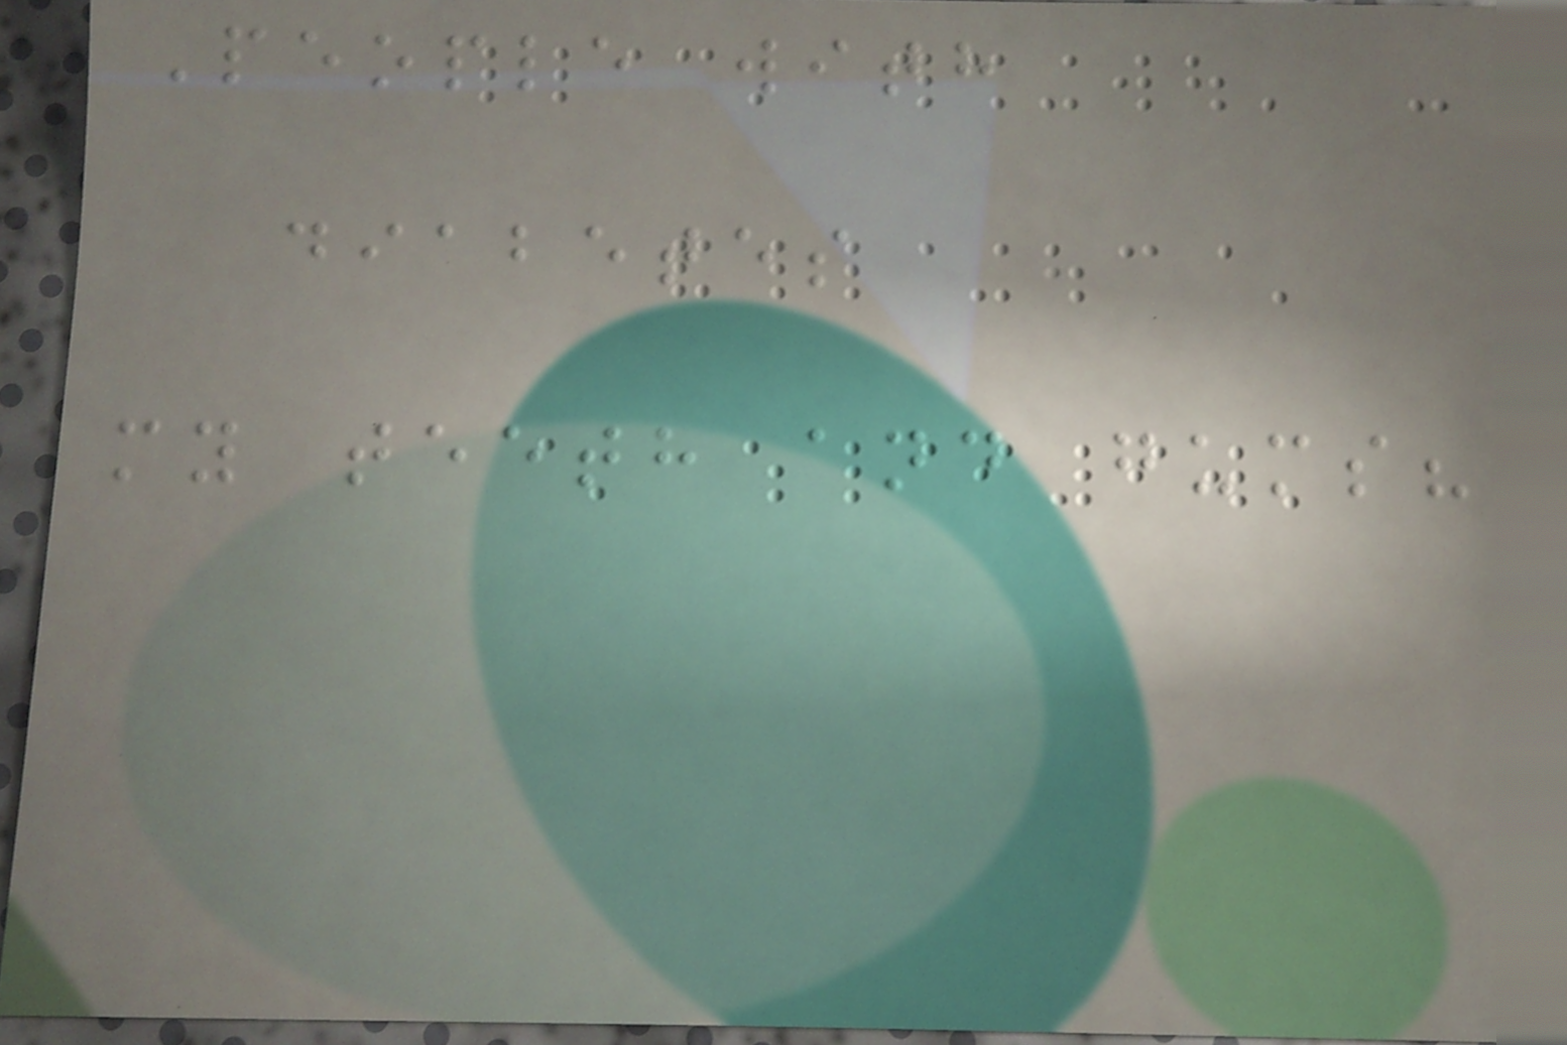People with
diabetes
my teeth and gums?
